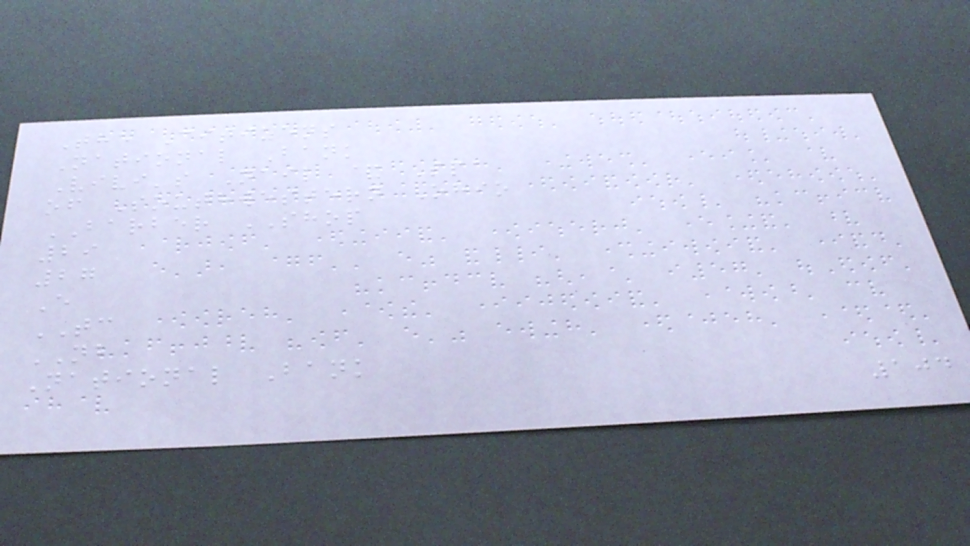The Citizens
National Bank
Vivi's Nail & Spa
of Southwestern Ohio
BARBER SHOP
29
27
E
TC
NB
National Bank
104
